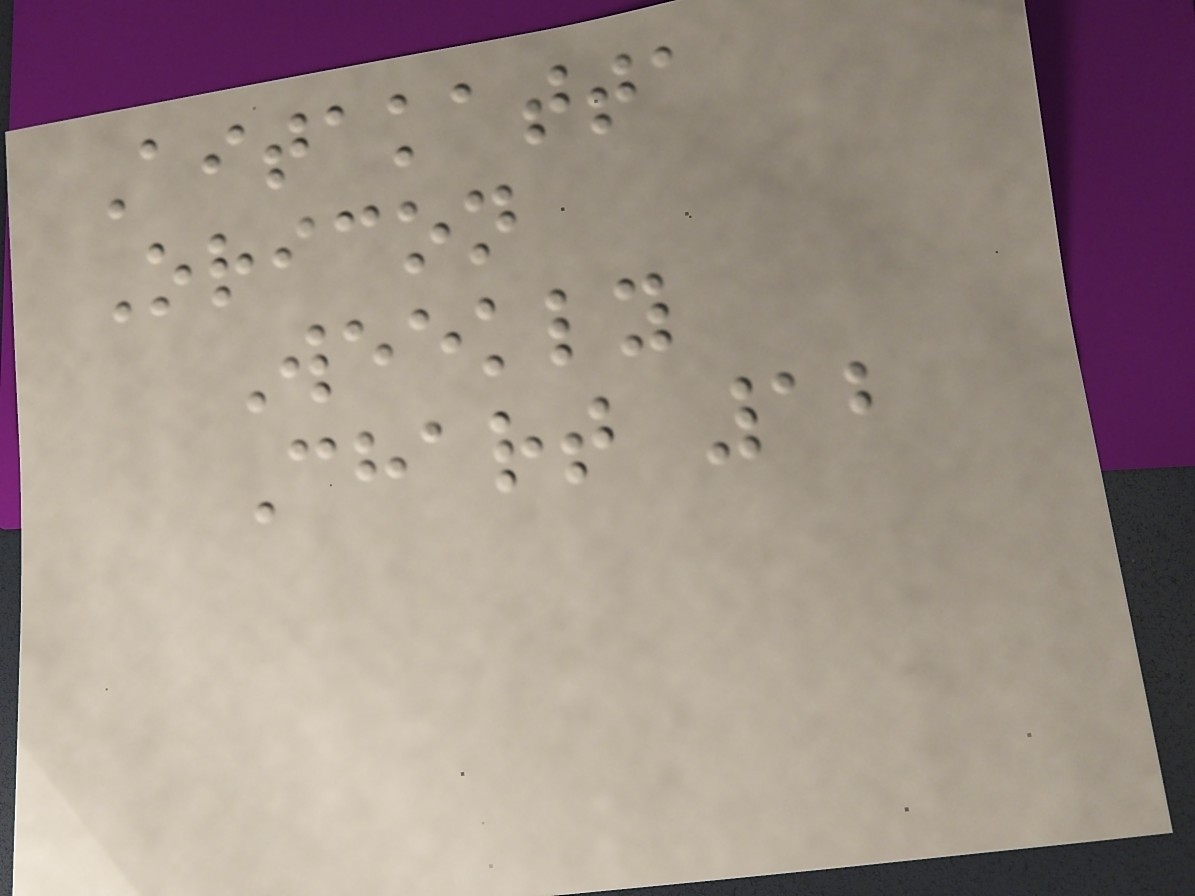Aitakatta
Oricon
Weekly
Chart 12
